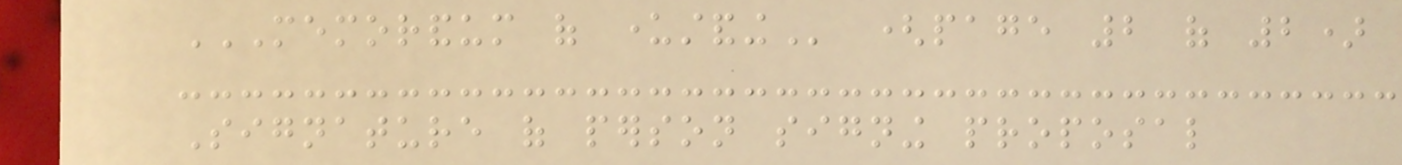MEMORANDUM OF UNDERSTANDING (page 2 of 2)
Signature of person signing proposal
